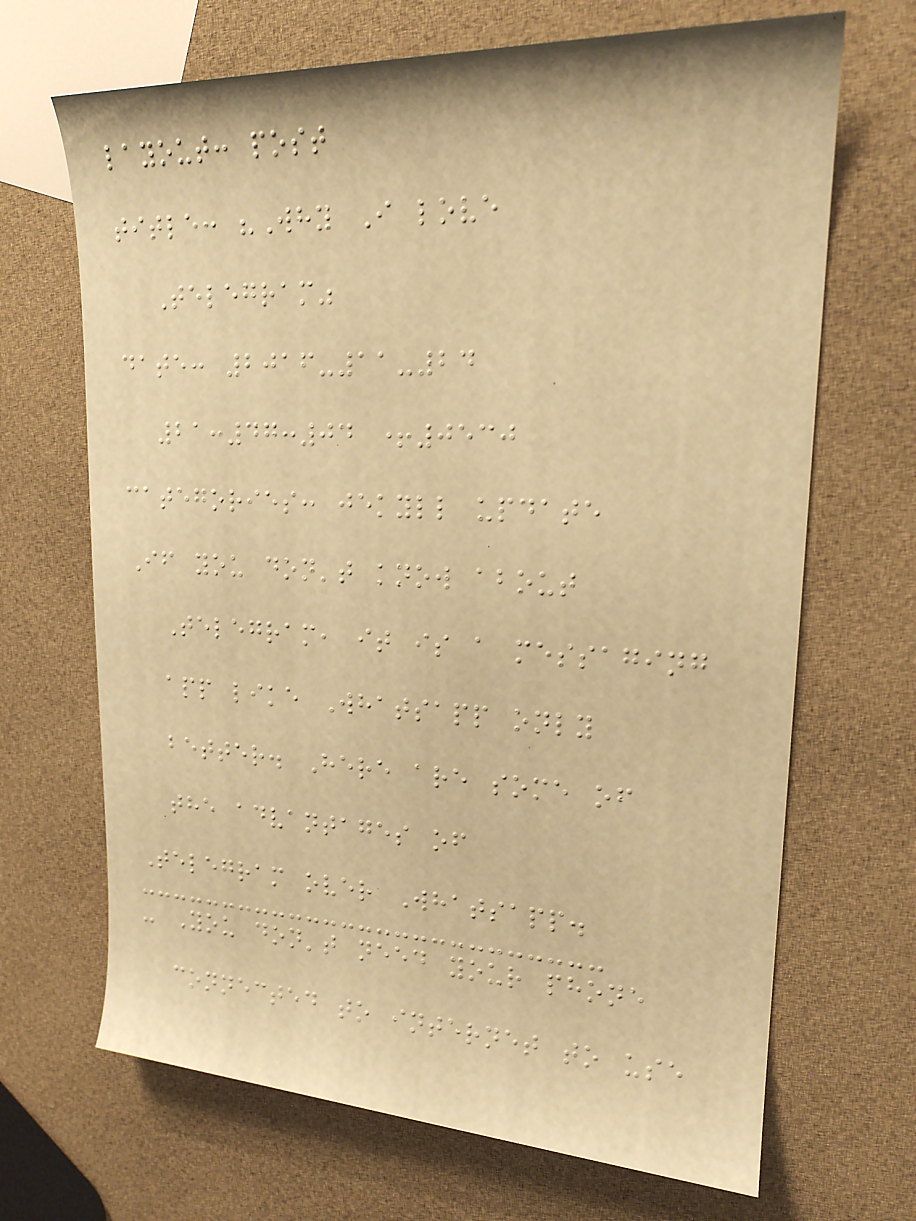layout: post
title: "Why I love
Telegram"
date: 2016-11-24
21:47:04 +0530
categories: jekyll update
If you don't know about
Telegram, it is a messaging
app like Whatsapp only
better. Here are some of
the advantages of
Telegram over Whatsapp.
- You don't need your phone
connected to internet to use
